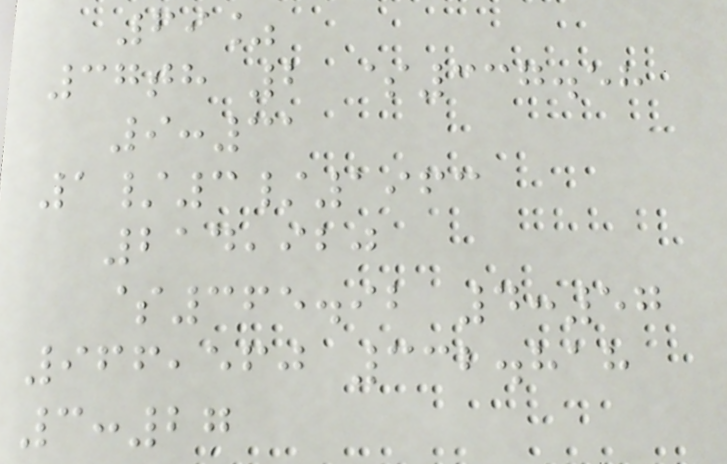69%
37th 2 $337.58
9:31
1/3/1963
214,920
$365.92 4:57
966,560 332.818
3:27
